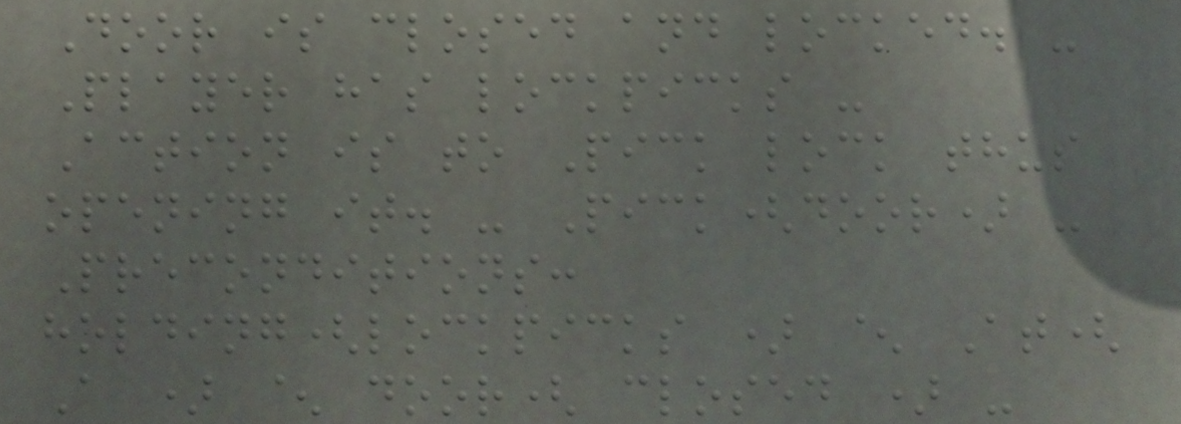Door is closed and locked. -
Player has lockpicks -
Action is to Pick lock thus
opening it. - Pick(door) -
Preconditions:
holding(lockpicks ) ^ At(
A ) ^ door( closed ) -
